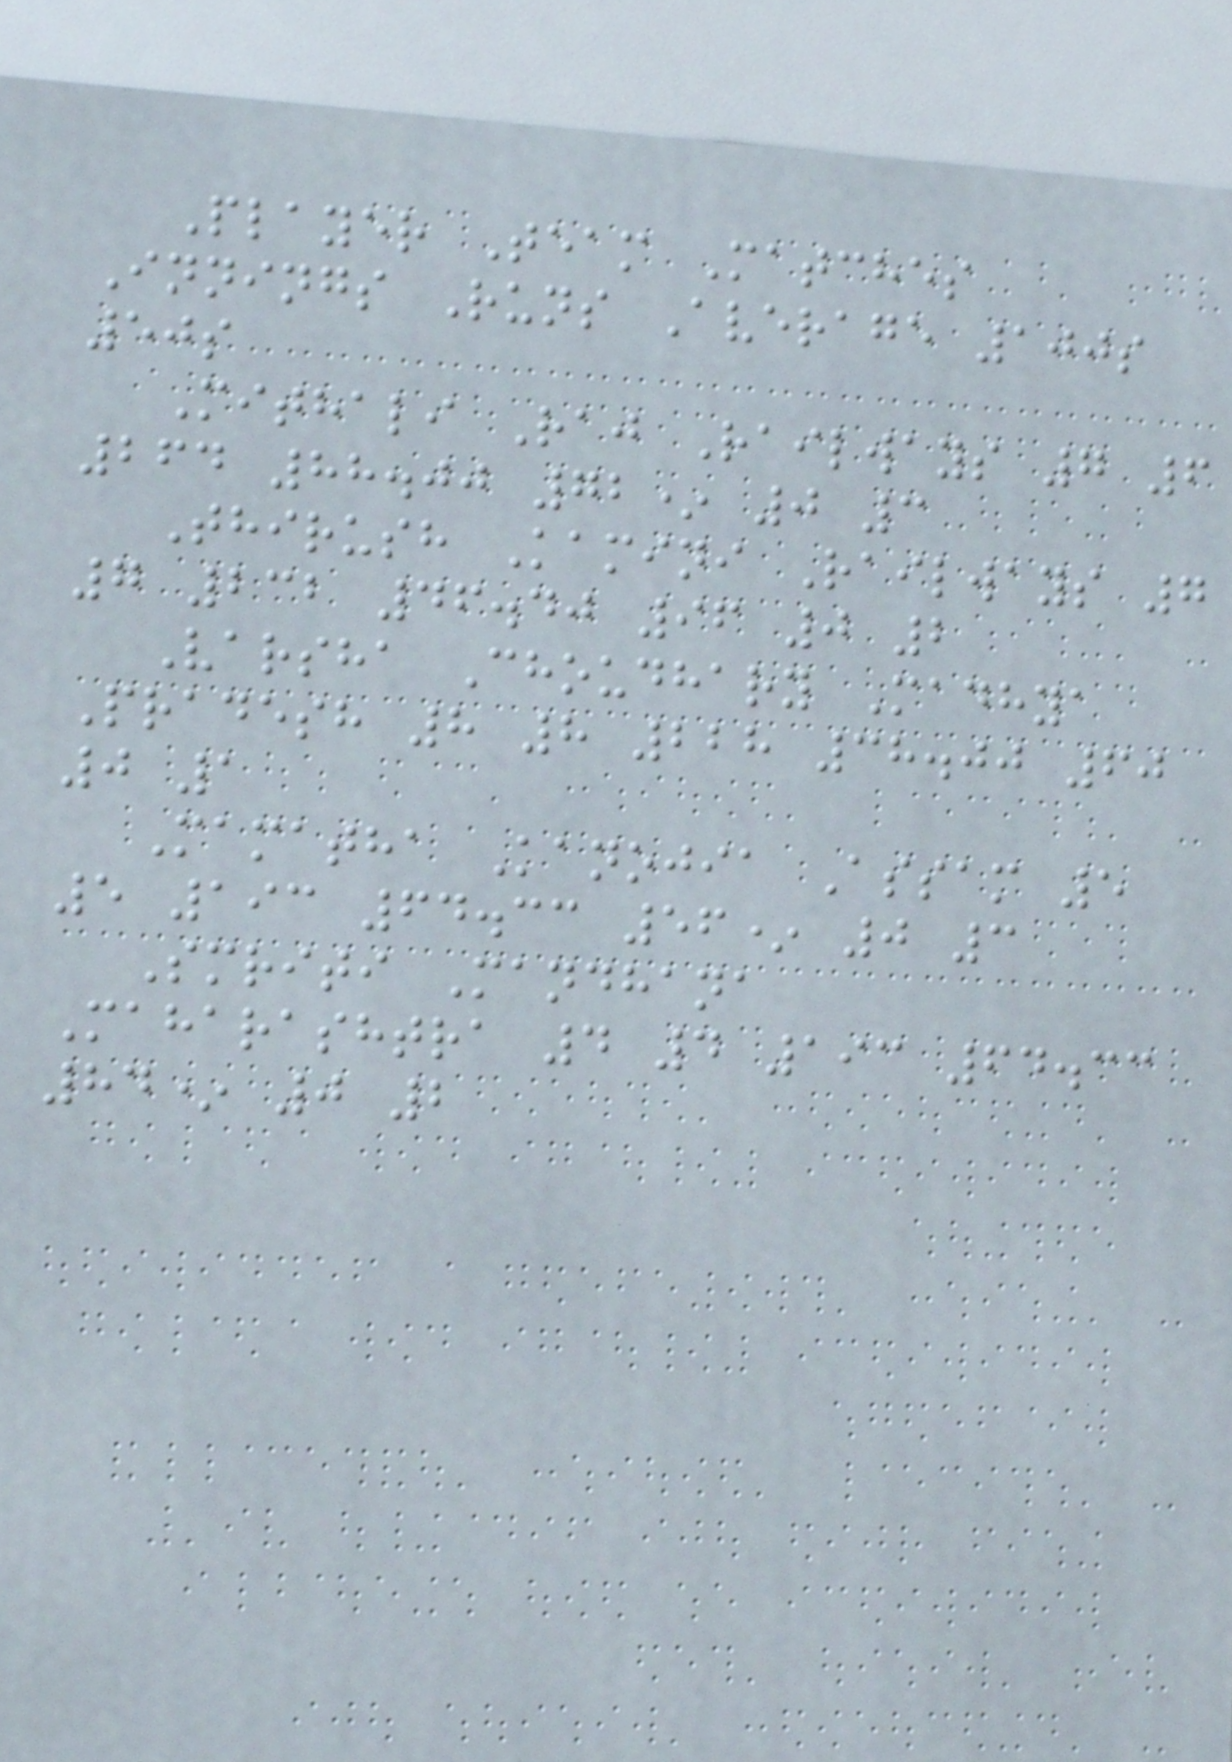Player Team Matches
Innings Runs Average 100s
50s
Mithali Raj Railways 7 6
264 88.00 72* 0 3
Thirush Kamini Railways 7
7 232 46.40 96 0 2
Varsha Choudhary Madhya
Pradesh 8 8 228 38.00 60
0 1
Mamatha Kanojia Assam 5
5 193 64.33 56* 0 3
Smriti Mandhana
Maharashtra 4 4 193 64.33
84* 0 2
